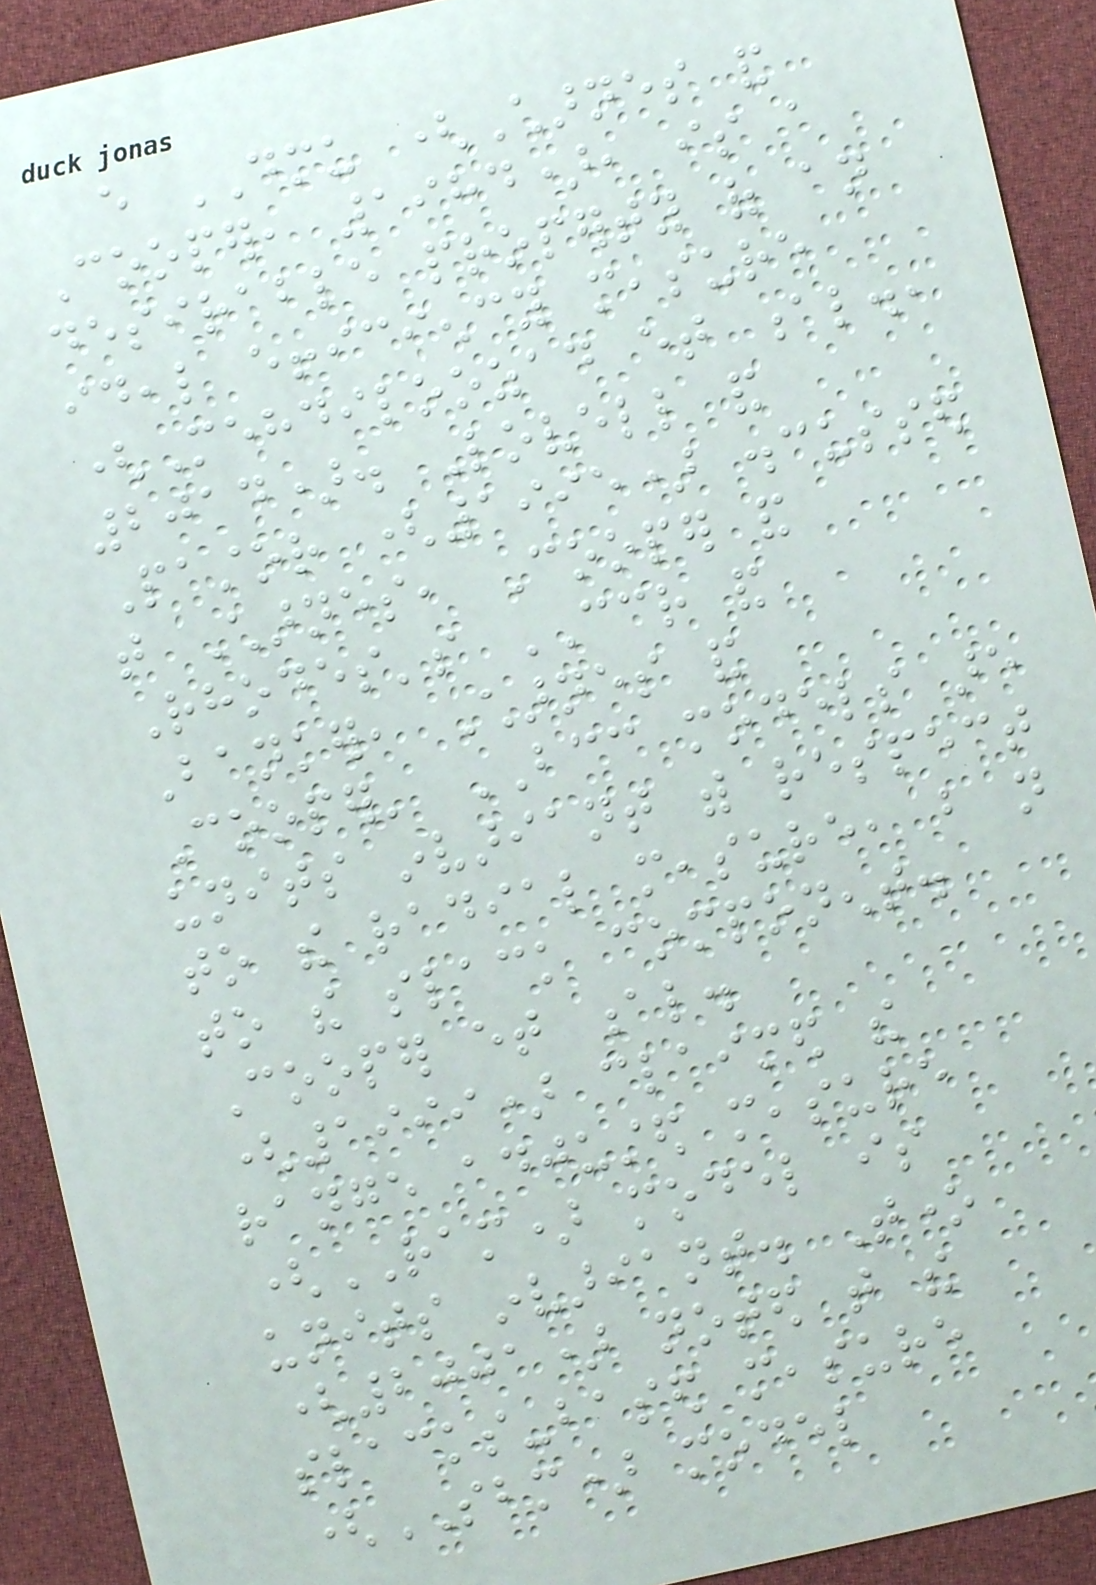every DMU (Charnes and
Cooper, 1984), is a
desirable property of an
ideal efficiency measure
(Mehdiloozad et al.,
2014). Lovell and
Pastor (1995) discussed
that Charnes, Cooper and
Rhodes's CCR and
Banker, Charnes and
Cooper' BCC models are
units invariant with respect
to the radial measure, but not
to the slack component.
Cooper et al.
(1999) claimed the
range adjusted measure
(RAM) model is
units invariant. Tone
(2001) noted that the
slacks-based measure
(SBM) model
